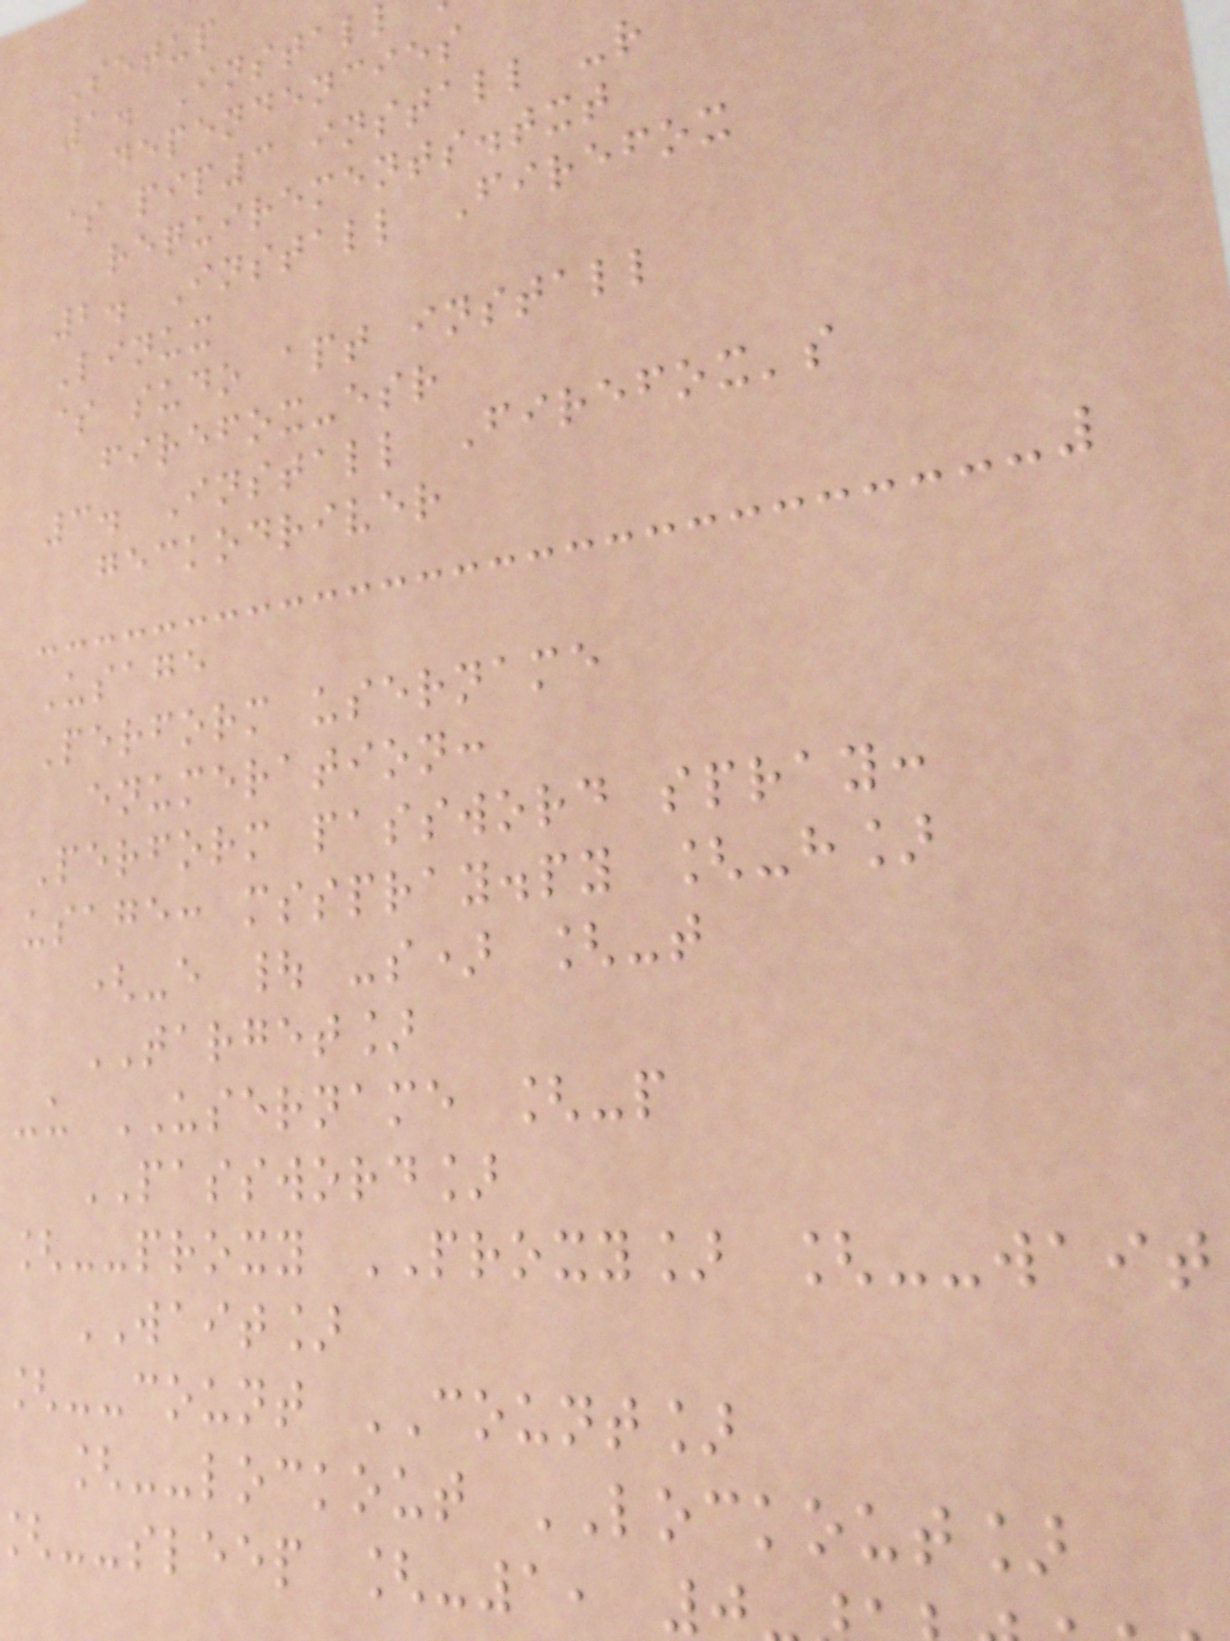Setup
1. Instal
dependencies
$ pip3 install -r
requirements.txt
2. Install Firefox
Linux
$ sudo apt install
firefox-esr
3. Install Firefox's
geckodriver
Usage
Perform username
enumeration:
Perform password spray:
usage: msspray.py [-h]
(-e | -s) [-t
TARGET]
-u USERNAME [-p
PASSWORD]
[--proxy PROXY] [--wait
WAIT]
[--count COUNT]
[--lockout LOCKOUT]
--sleep [-1,
